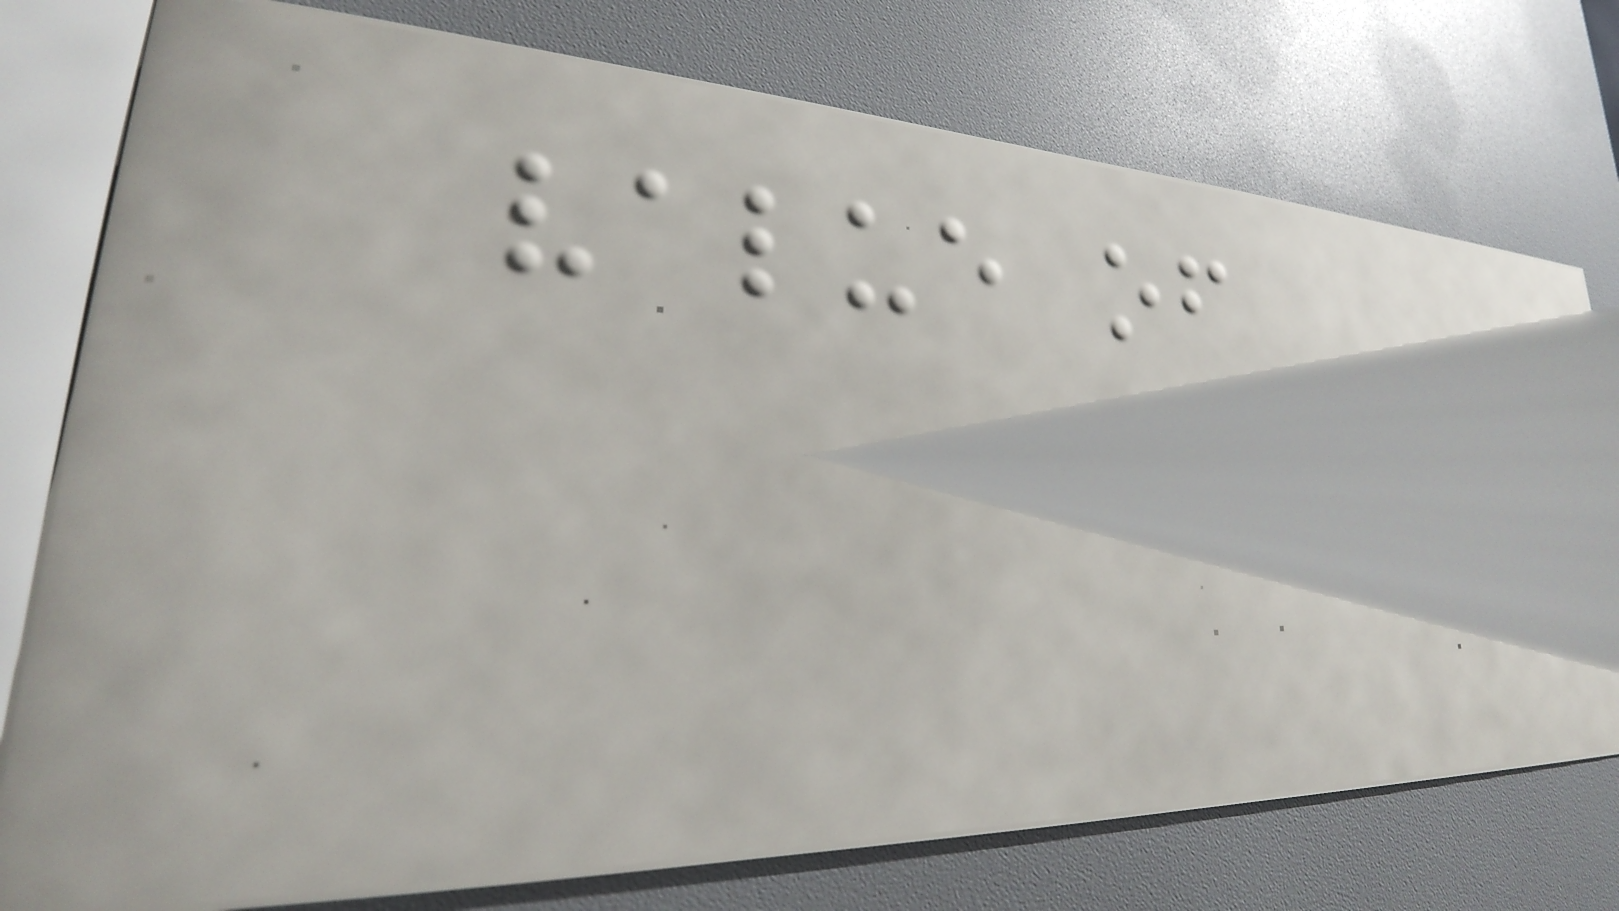value of
